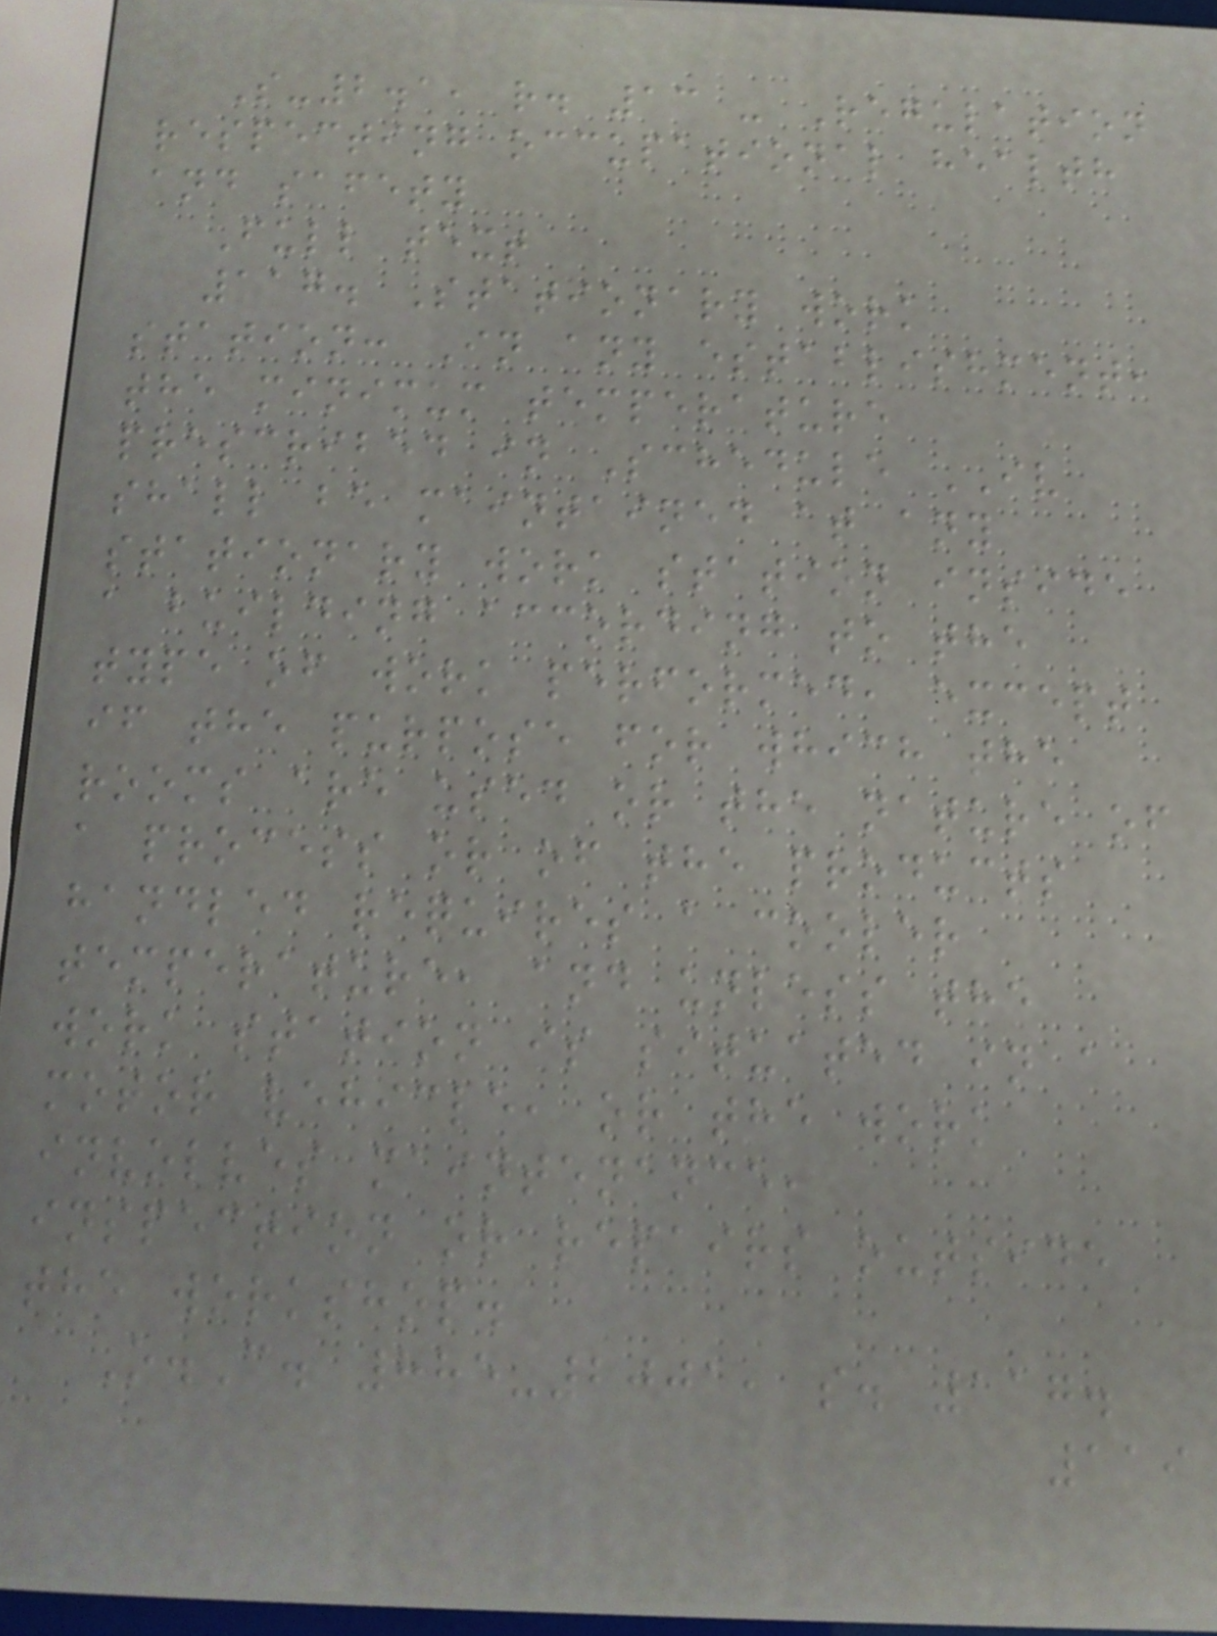S-2.1, r. 13 - Regulation
respecting occupational health
and safety
Full text
117. Stationary work
station: In any establishment,
the minimum temperature
prescribed in Schedule IV
shall be maintained at any
stationary work station inside
a building according to the
type of work performed, except
if the purpose for which the
rooms are used or the nature of
a process or of the products
handled requires a cooler
temperature, and unless the
work station is situated in a
motor vehicle, or the work
involves maintenance,
inspection or repairs outside
the workshop.
O.C. 885-2001, s. 117.
119
